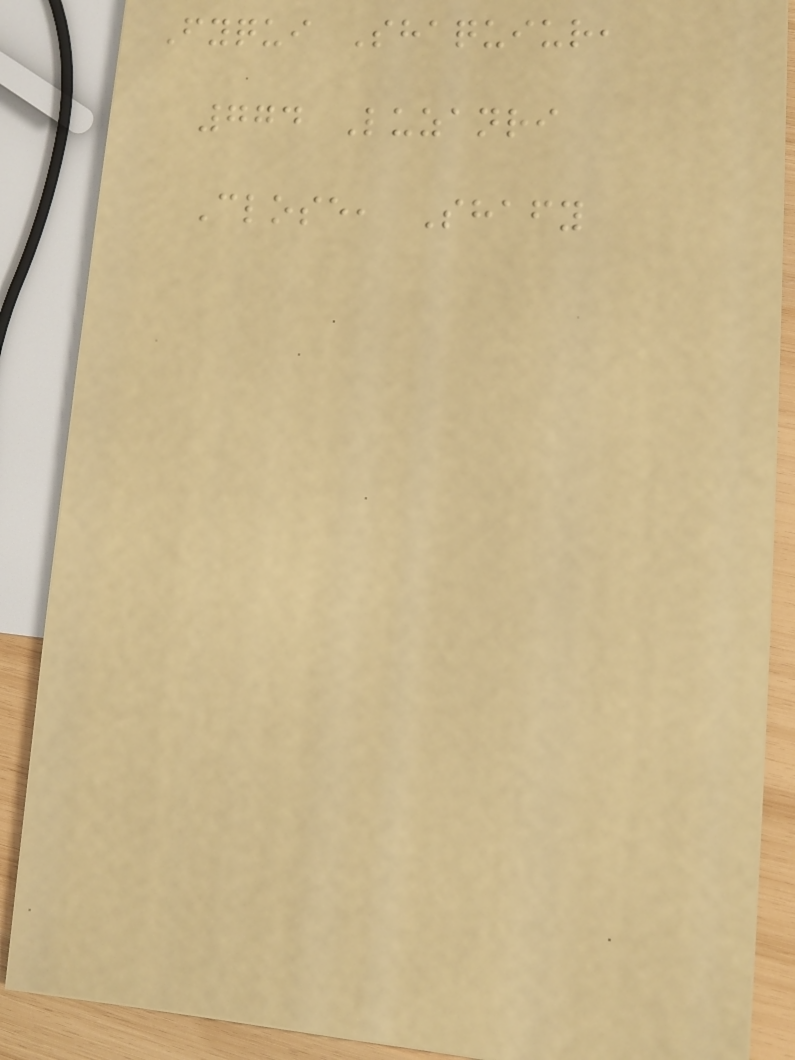Fyqui Shaquiur,
774 Luzanri
Close, Shafy
